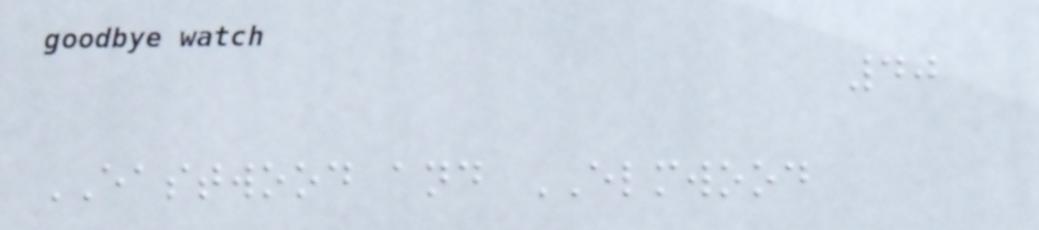40
EASTWOOD and ELMWOOD
